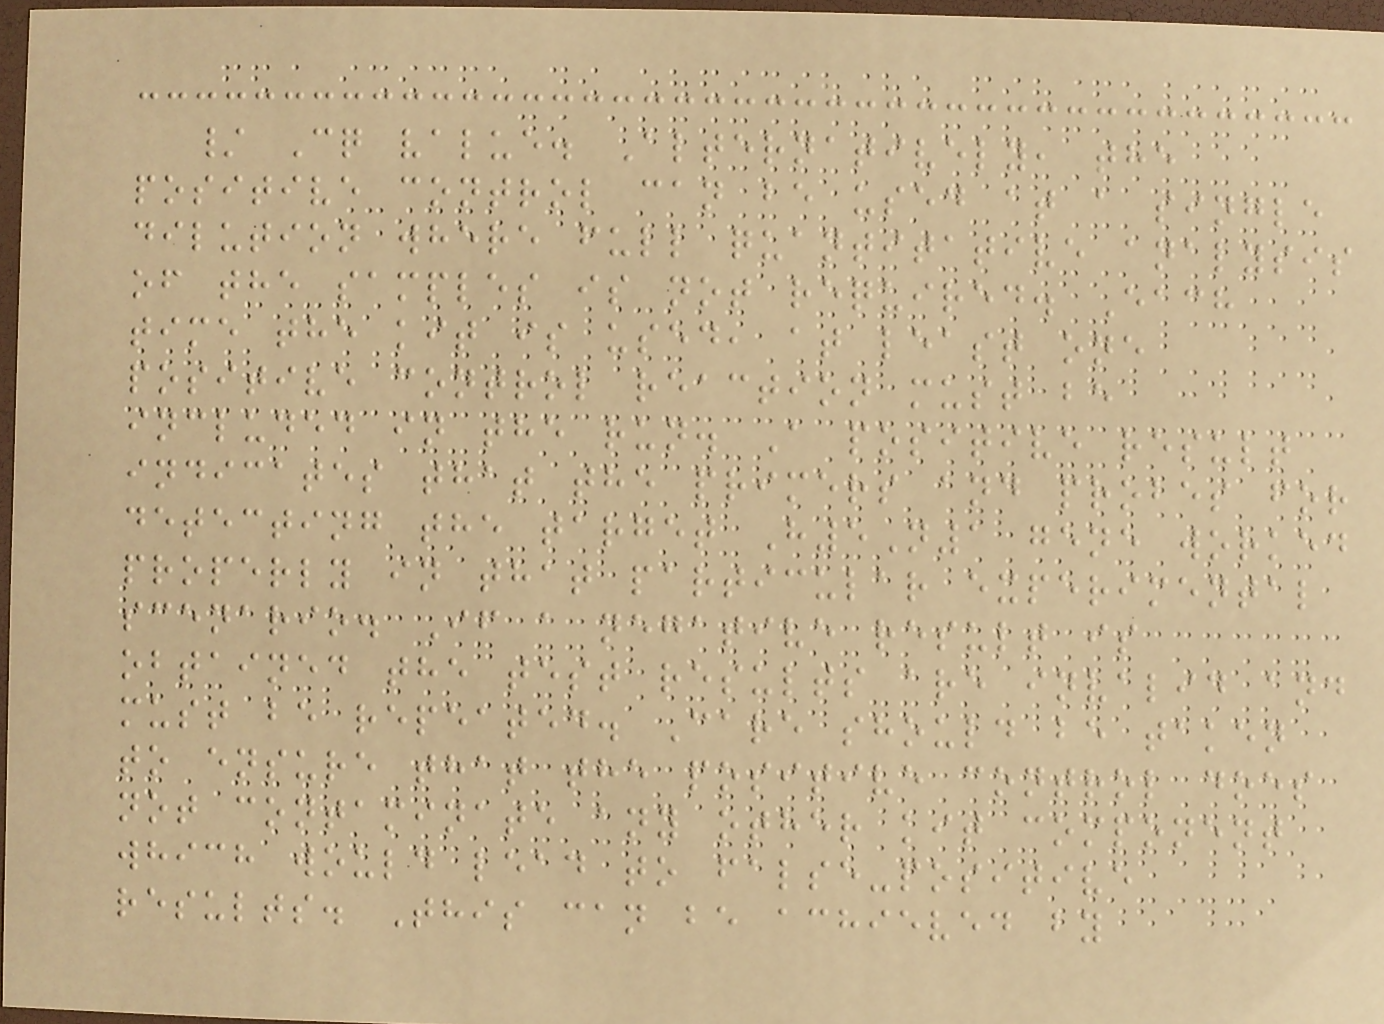/ Cq value. Alternatively, the
positive control can be used at a single
dilution where full quantitative analysis
of the samples is not required. Each
time the kit is used, at least one
positive control reaction must be
included in the run. A positive result
indicates that the primers and probes for
detecting the target H5N1 gene worked
properly in that particular experimental
scenario. If a negative result is
obtained the test results are invalid and
must be repeated. Care should be taken
to ensure that the positive control does
not contaminate any other kit component
which would lead to false-positive
results. This can be achieved by
